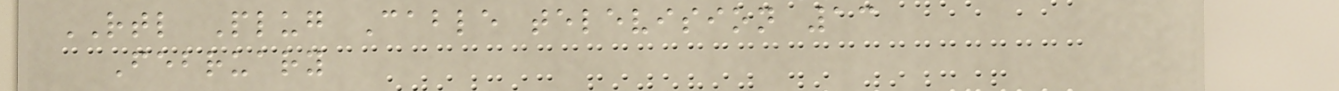RTL Plug Cable television 13
February
